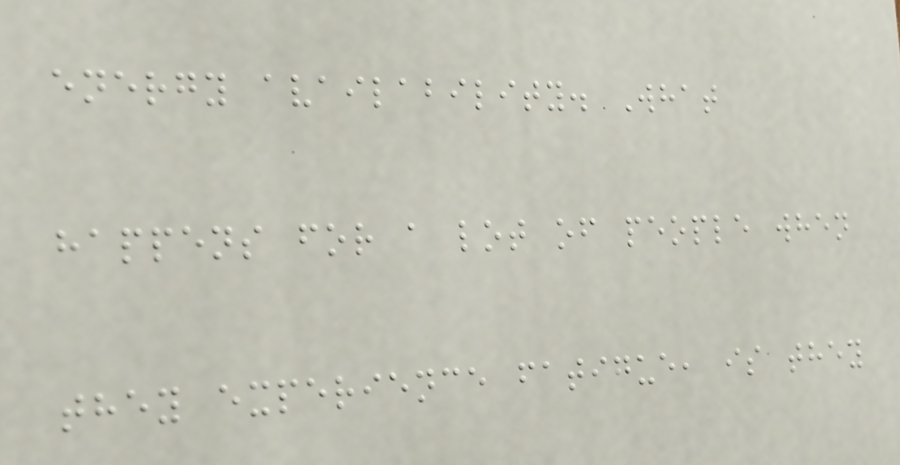energy availability. What
happens for a lot of people when
they experience fatigue, is they
